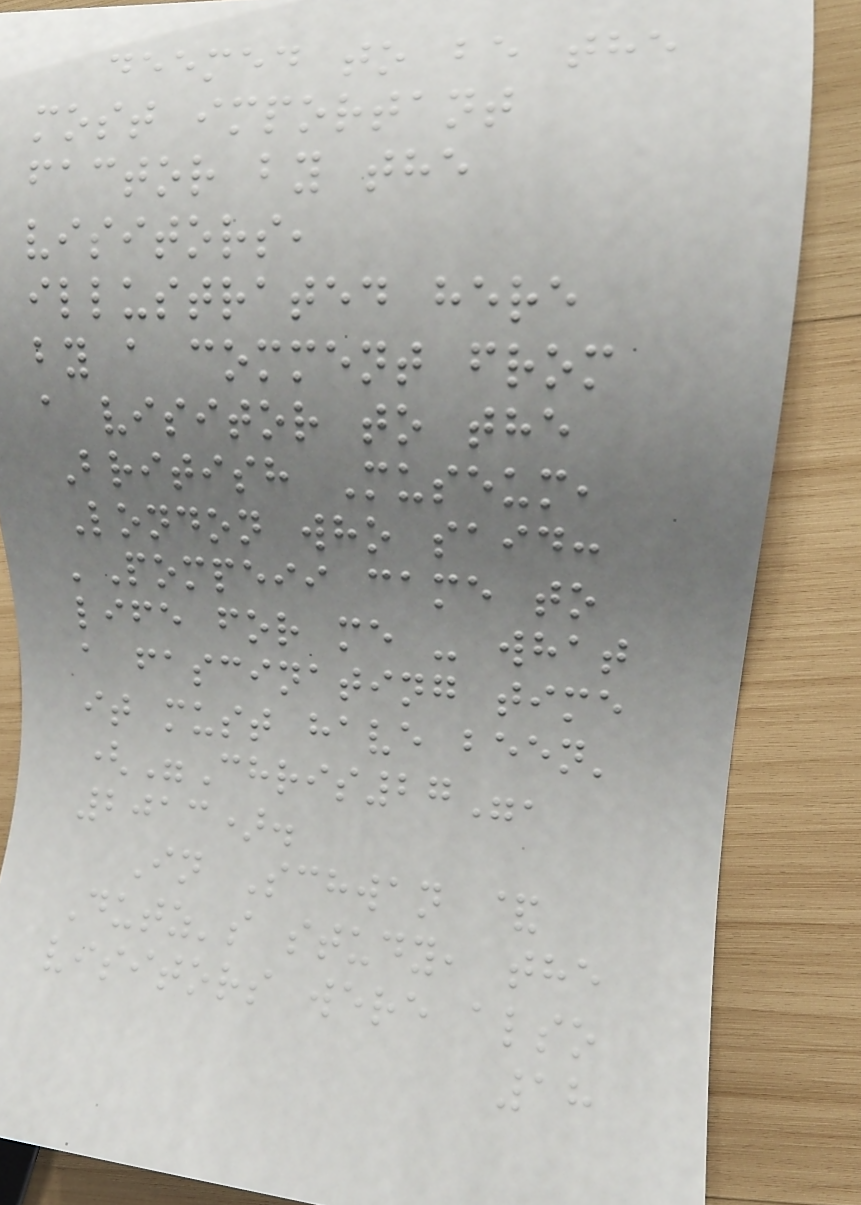deemed to be the
most important
factor by the
visitors,
illustrated here
by a comment from
a visitor to the
British Museum,
London who said:
'Pompeii came to
life for me - what
a fascinating time
it must have been'
("Chris27",
2013).
In Schwan &
Dutz's study, the
visitors were also
18
